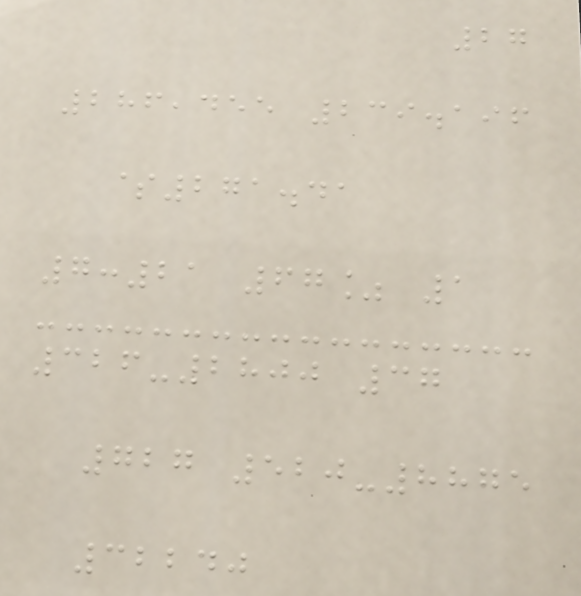27
286,455 239.196
$271.41
7:21 67% 1
326-2800 37
727 520-8875
32240
